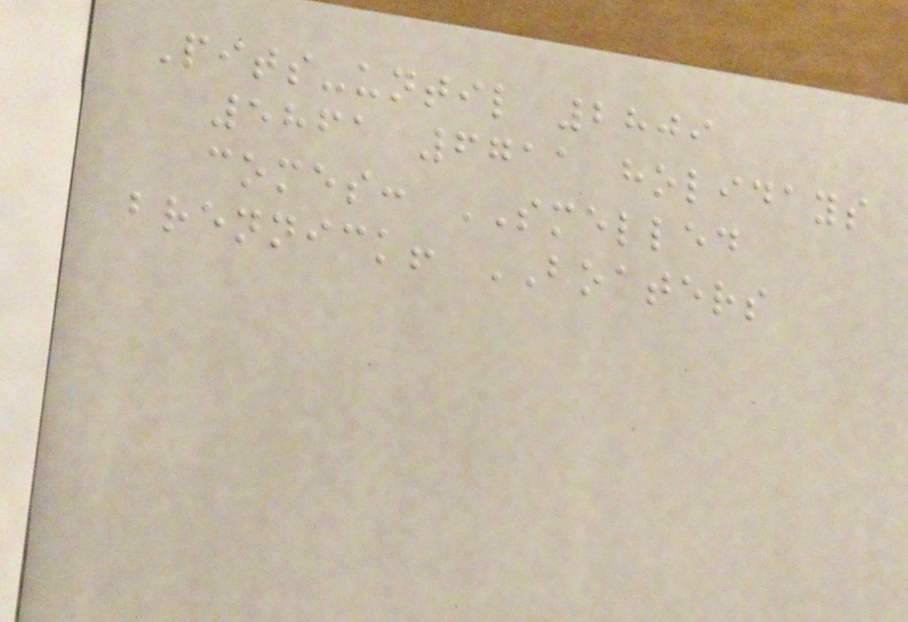Pits-until 2809
5861 6711 holidays
comes: SMELLED
brennick! BOATERS
